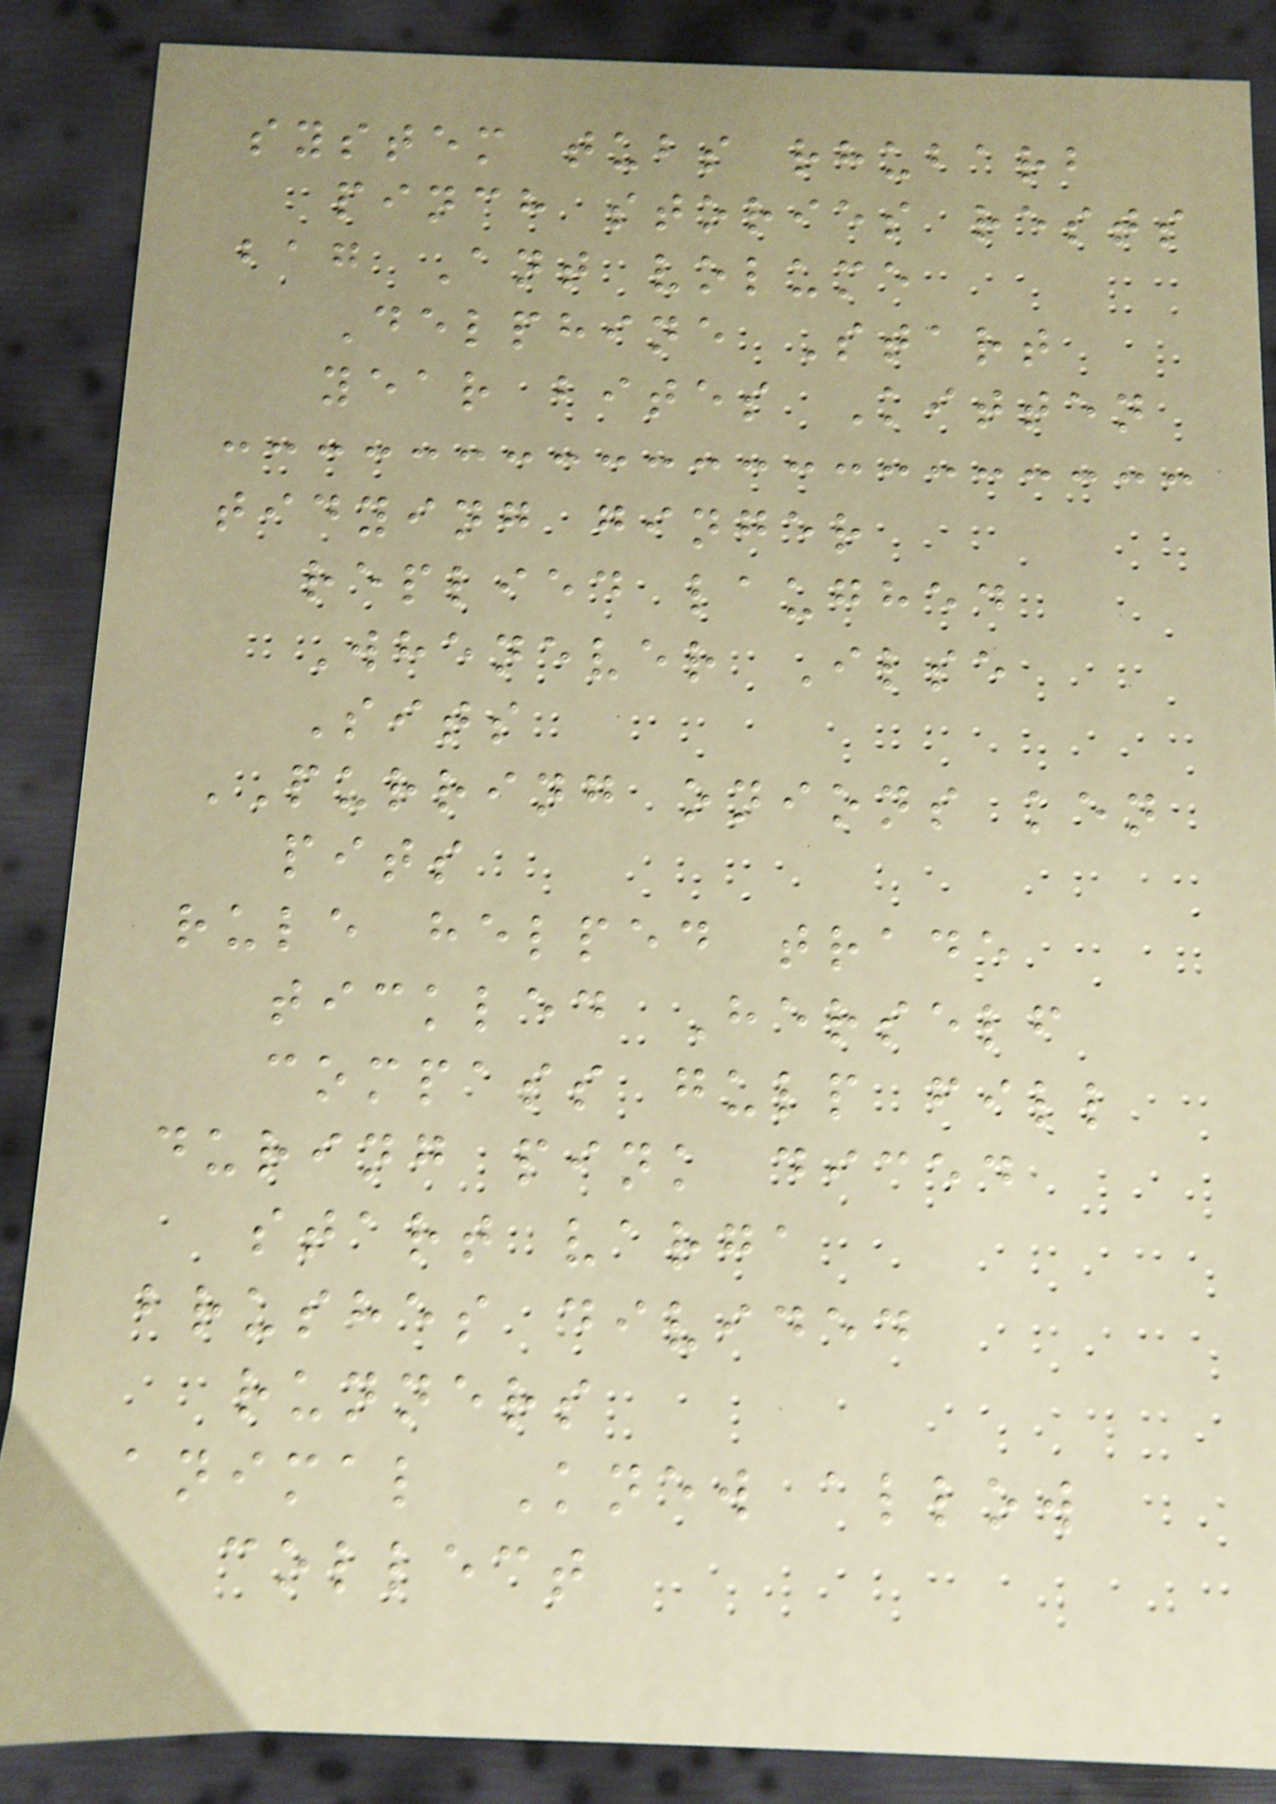system tubs rhubarb
pinch stories rests
bag Ant volume
Delphine Start
year bites Kitten
tidying ginger
replied laughed
Whenever Ilse
Sits
PURRING onions ken
pits
rule helped trade
tickled Herself
compass gulp fill
during pink diced
start varga
brushes divided
runners
animal Knew allow
collect
